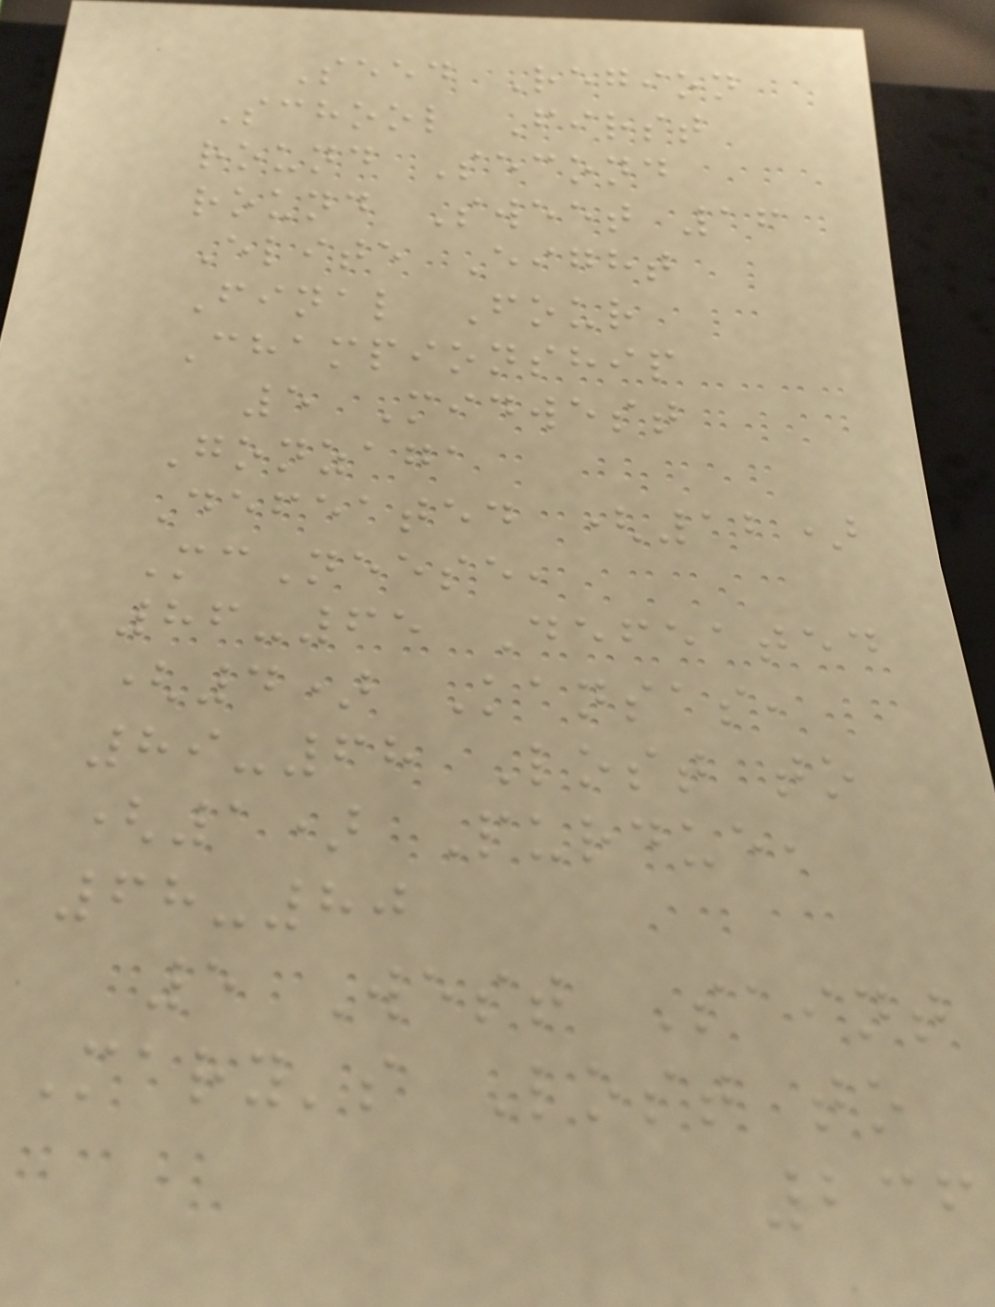Seed Region
School First
round Second
round Sweet 16
Elite Eight
Final Four
Championship
5 Midwest
Gonzaga
Defeated (12)
McNeese,
86-65 Defeated
(4) Kansas,
89-68 Lost to
(1) Purdue,
68-80
5 West Saint
Mary's Lost to
236
